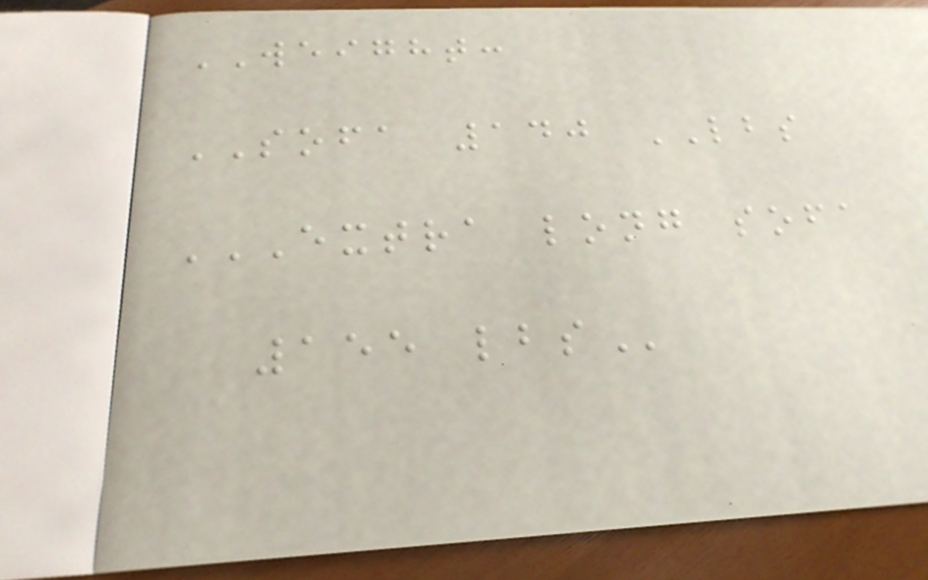WEIGHT:
SOFA 140 LBS
EXTRA LONG SOFA
155 LBS
